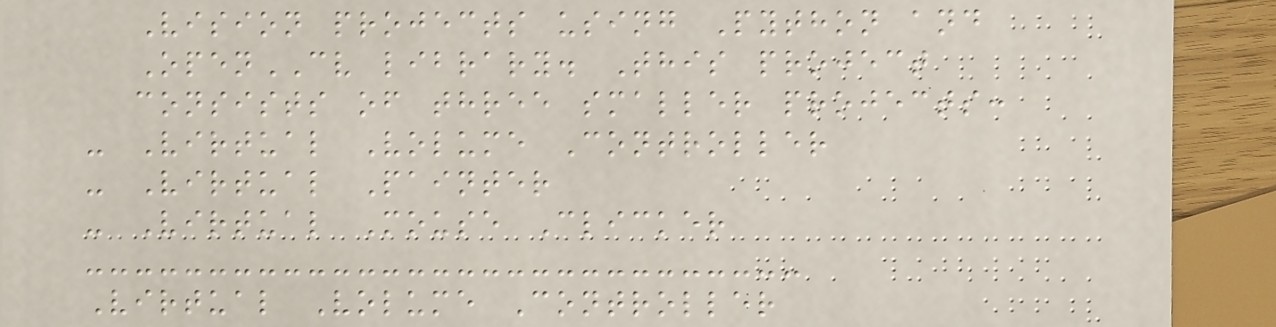Vision projects using Python and
OpenCV library. This project
consists of three smaller projects:
- Virtual Volume Controller
- Virtual Painter
- Virtual Mouse Clicker
Virtual Volume Controller
